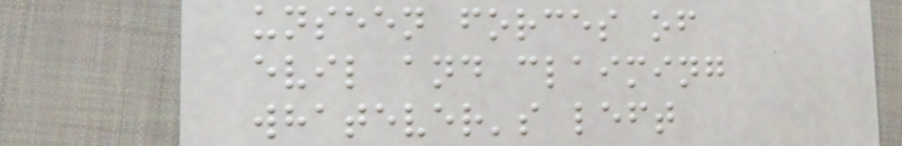unseen forces of
evil and claiming
whatever's left
